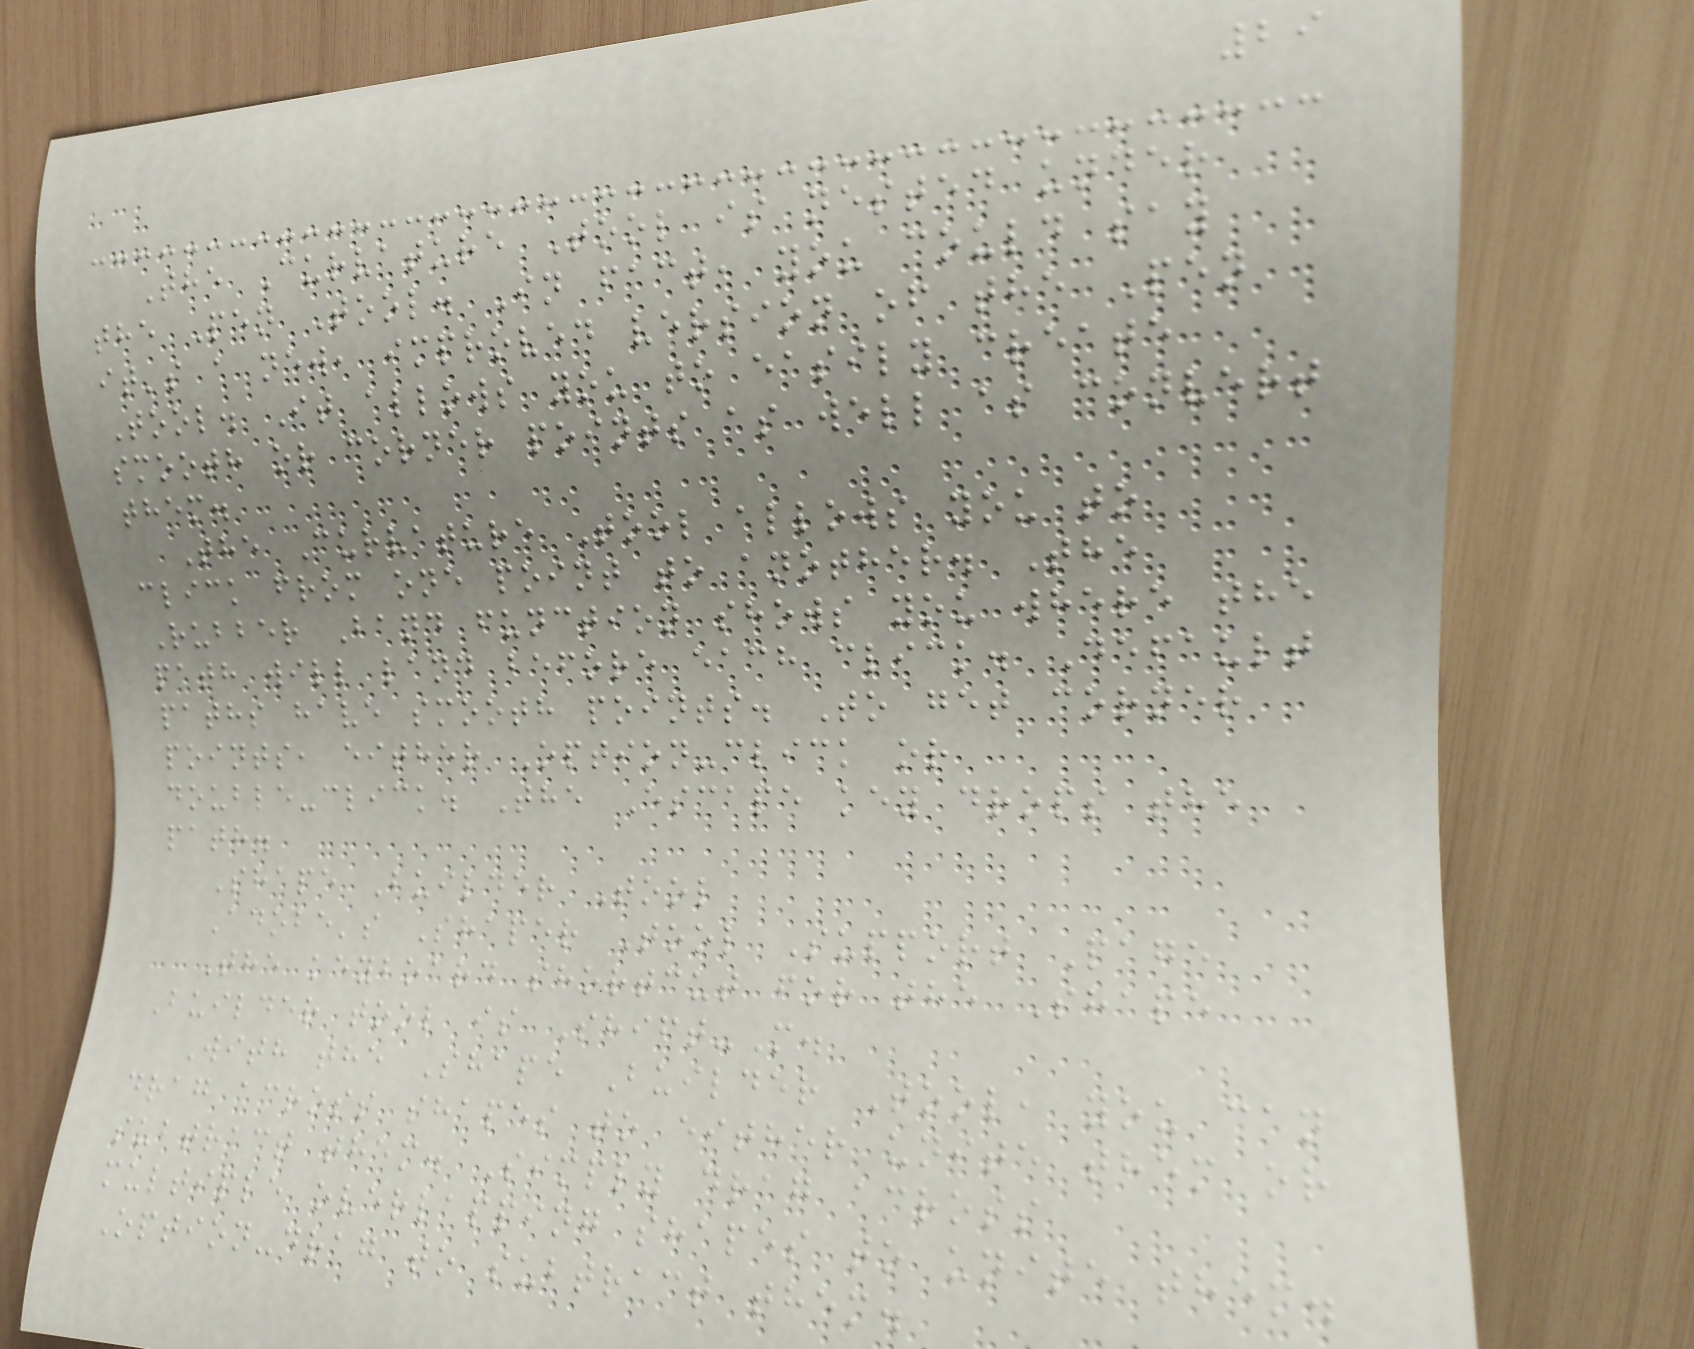29
The Curvature Tool is nested under
the Pen Tool. In fact, you could say
it's a new, improved version of the Pen
Tool. It allows you to easily create
smooth or corner points as well as convert
them.
The Curvature Tool allows you to
click from one point to another. The
Rubber Band function shows you where the
path will land before each click. Default
paths have smooth points. To get corner
points, either Option-click or
double-click. The Escape key drops the
path.
Shape Builder Tool
Adobe's Shaper Tool Support Page
The keyboard shortcut for the Shape
Builder tool is Shift-M.
With the Shape Builder Tool, you can
drag across shapes to either unite them or
subtract them. Simply drag across
multiple overlapping shapes to unite them.
Option-drag to subtract them.
